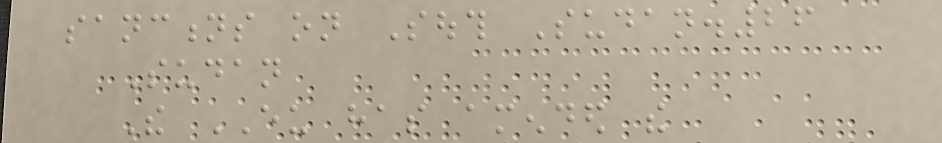sanctions on South Sudan.26
Sudan
The EU has amended the
